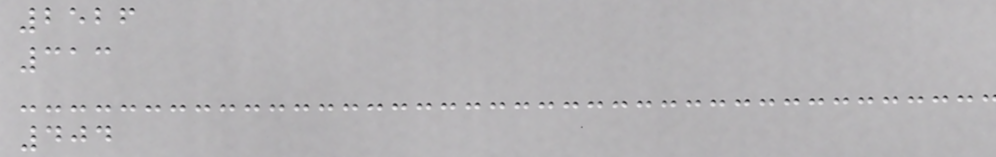2526
313
404
